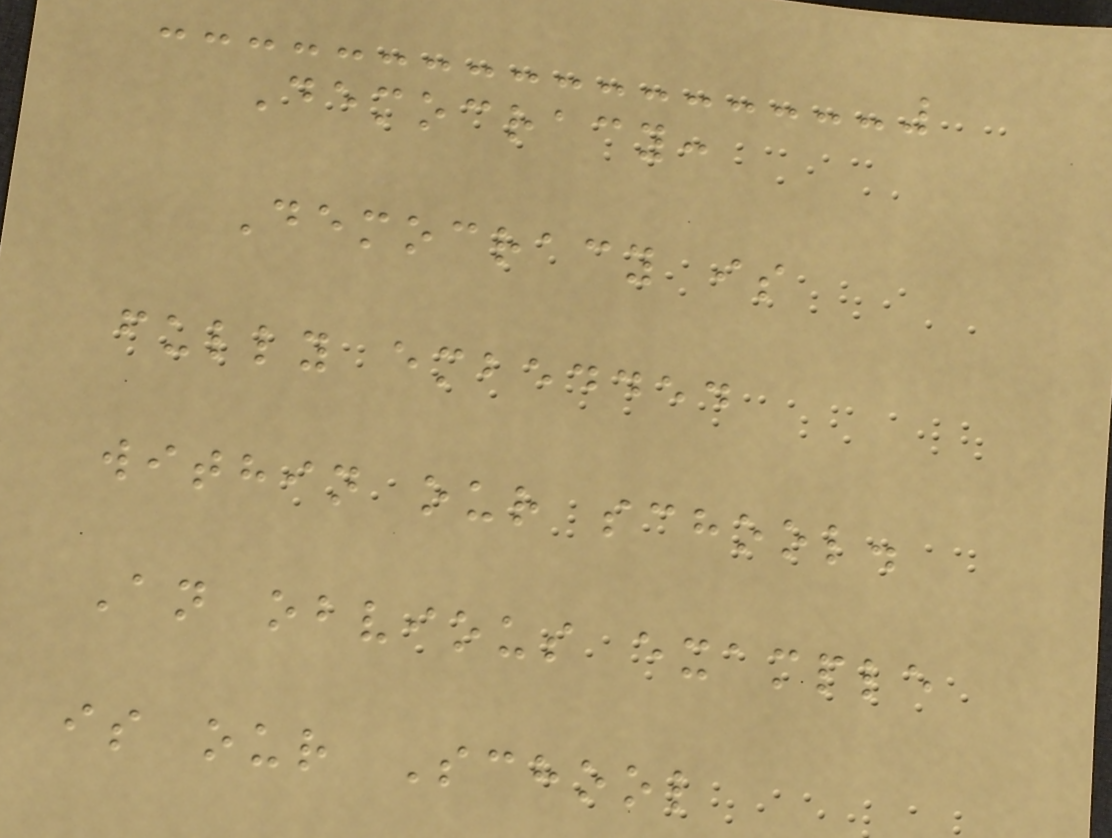Democracy:
Democracy is
fully embedded
within our school.
An obvious example
is our School
